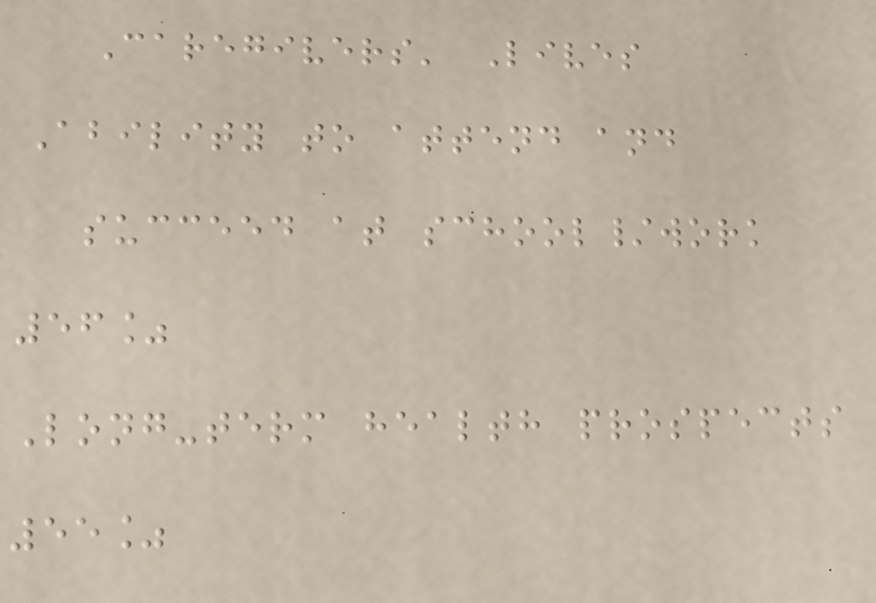Caregivers' Lives
Ability to attend and
succeed at school/work
56%
Long-term health prospects
55%
